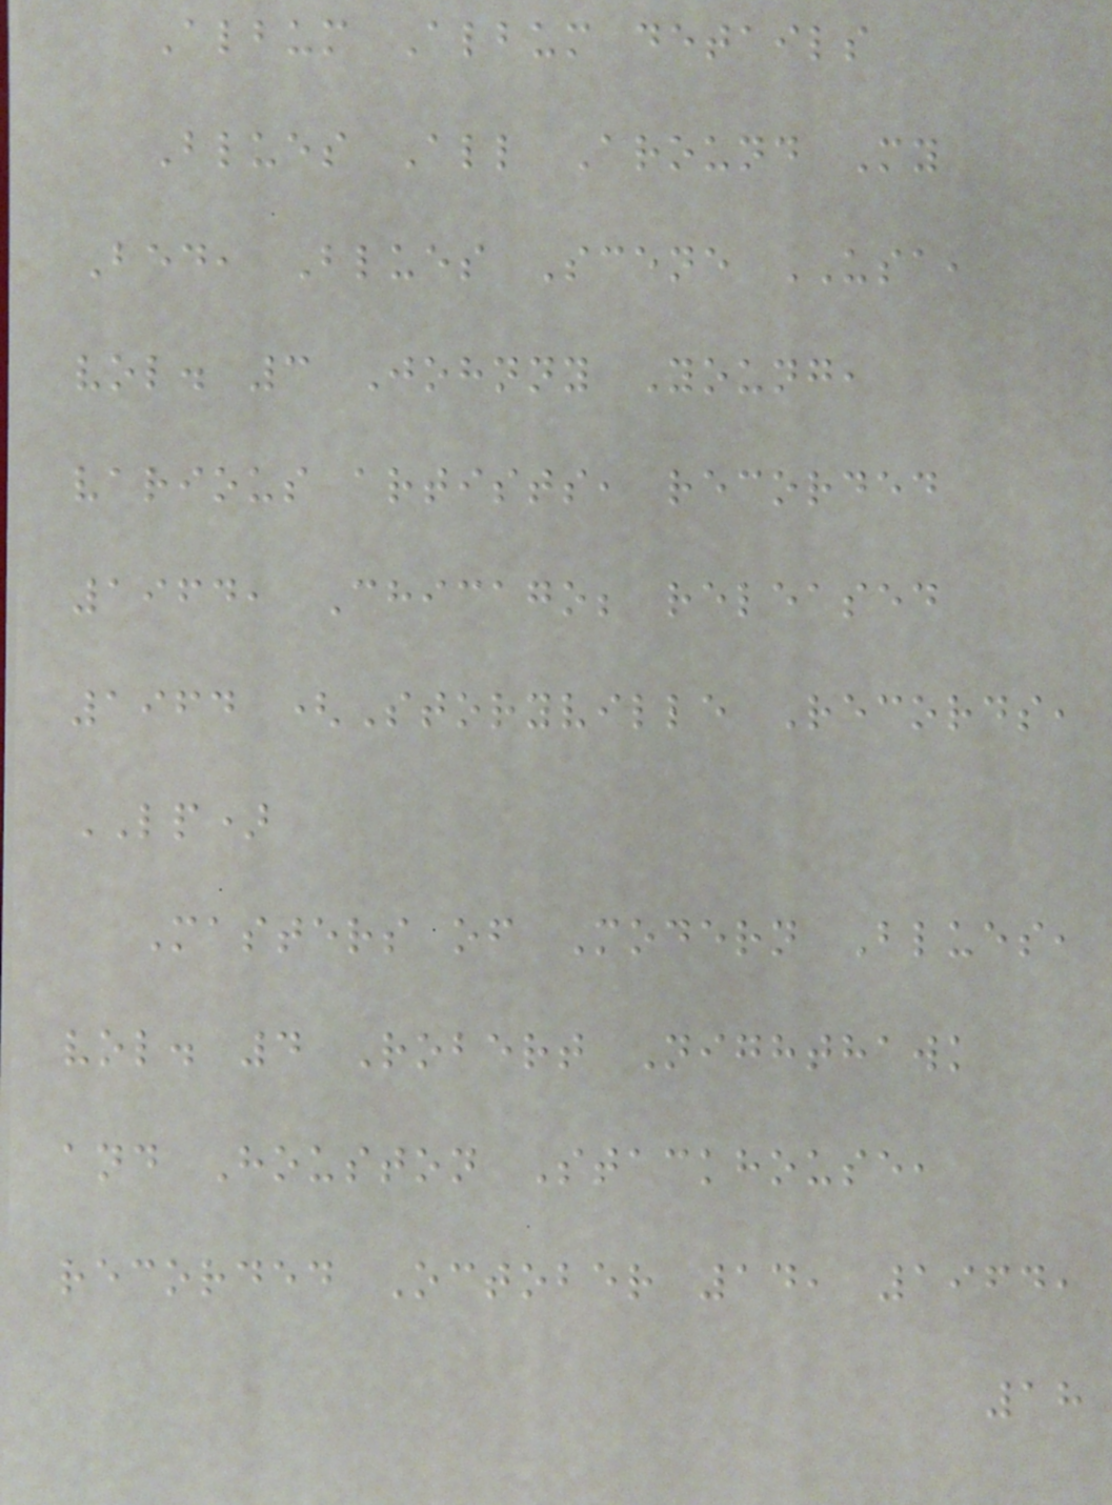Album Album details
Blues All Around My
Bed, Blues Scene USA,
vol. 3 Johnny Young,
various artists, recorded
1964, Chicago; released
1964 (Storyville Records,
LP)
Masters of Modern Blues,
vol. 4 Robert Nighthawk
and Houston Stackhouse,
recorded October 14, 1964,
18
